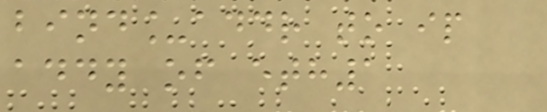bind_addr to ip
addy of eth1
